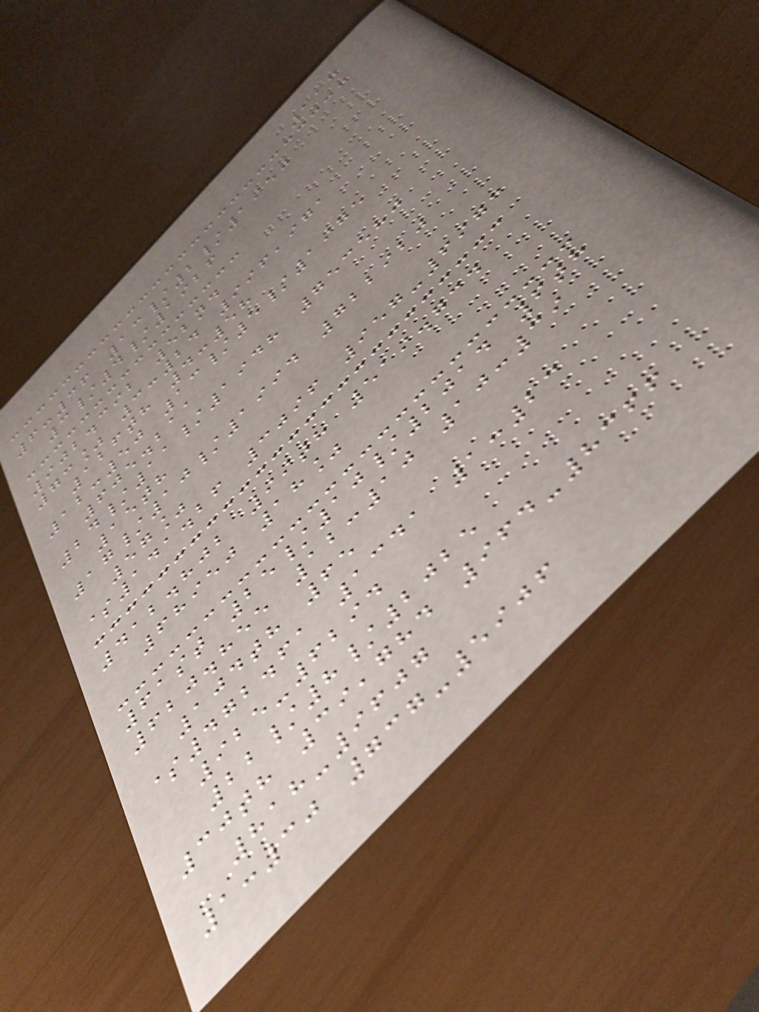113
6:36 13/2/1950
3/4/1926
902.392 52nd
73% 3:24 996,971
126th 4:58
12:50 13/5/1975
605.211
24/11/1948 753580
15th
17/10/1994 722920
57%
$141.26 3096 957-6973
412.802 99th 519.734
68950 18%
61st 25/10/2014 6th
620.855 12:10 10:39
104th 65
$472.61 1341 1:23
925-6294
22/8/2025
30th 39,784 964-8366
818-9607
1:30 737-5906
